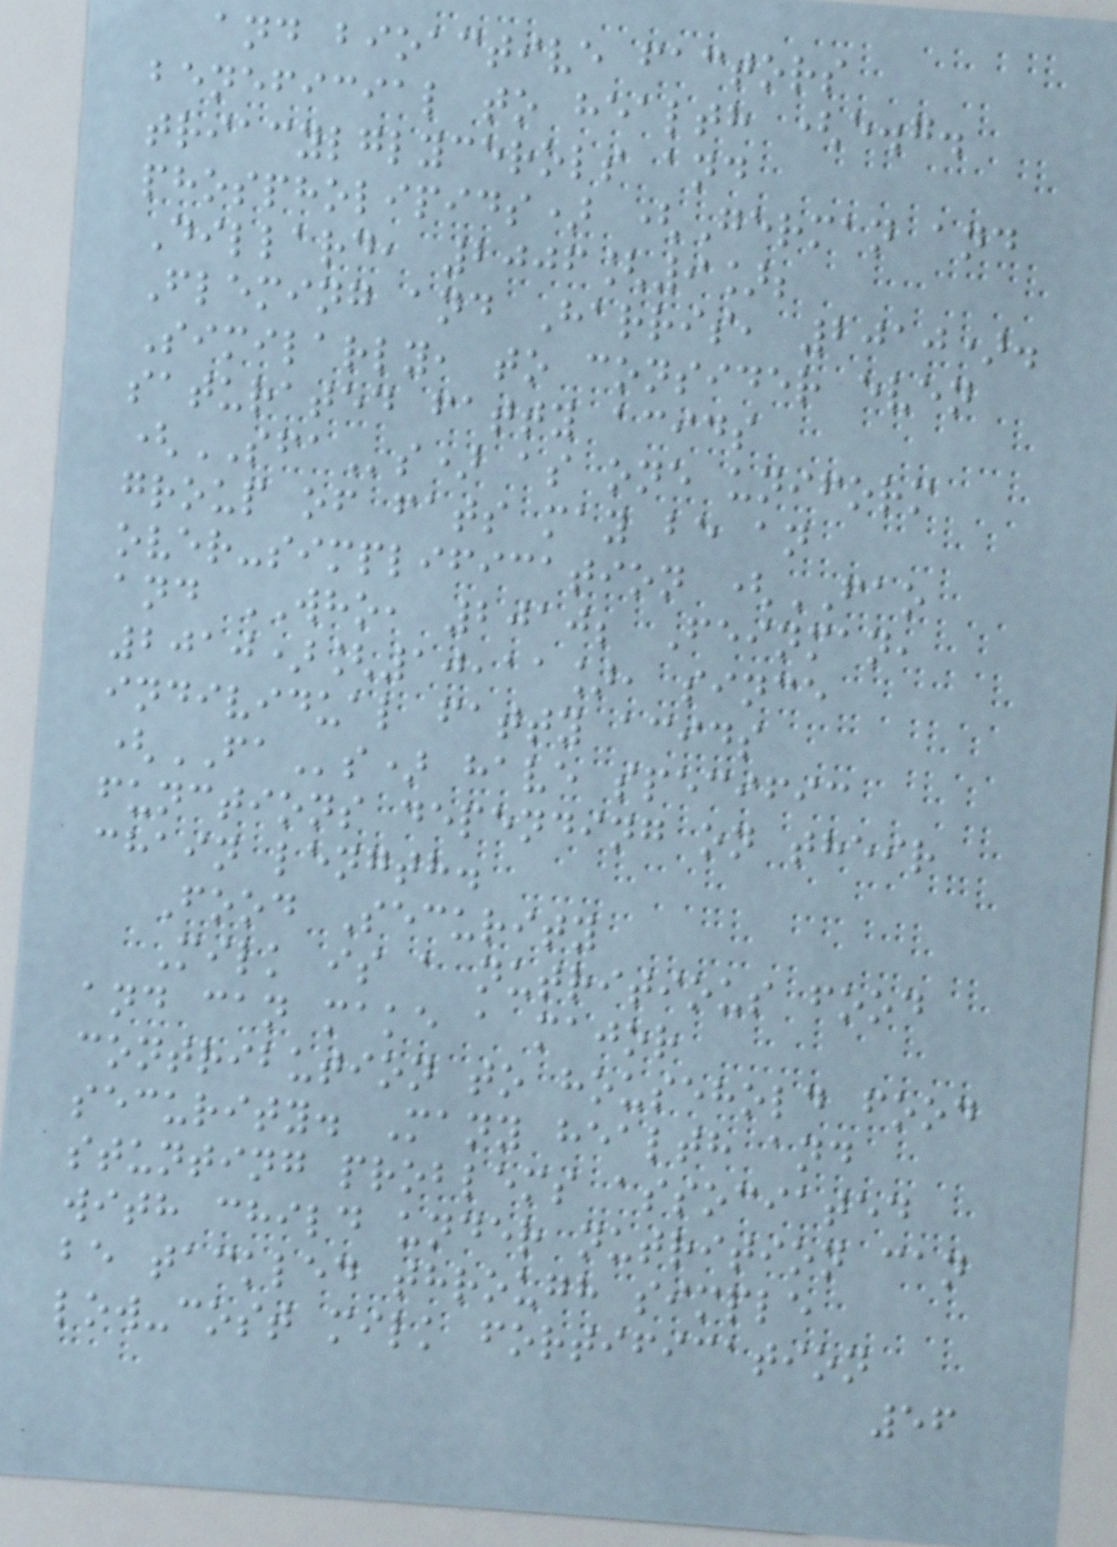and bioactive factors
beneficial to health (e.g.
triacylglycerols and
phospholipids) (German and
Dillard, 2006[9];
Fleming and Harris, 2010).
Similarly, to consider even
saturated fatty acids
(SFAs) as one uniform
group of fats may be an
over-simplification (FAO
and WHO, 2010; Feinman,
2010)[10,11], since
individual fatty acids
(FAs) have specific
functions depending on their
chain length.
Food Security
Milk is a nutritious food
and can make a major
contribution to household food
security. Many health and
stunting problems associated
with child under nutrition can
be tackled through simple
low-cost milk fortification
56
